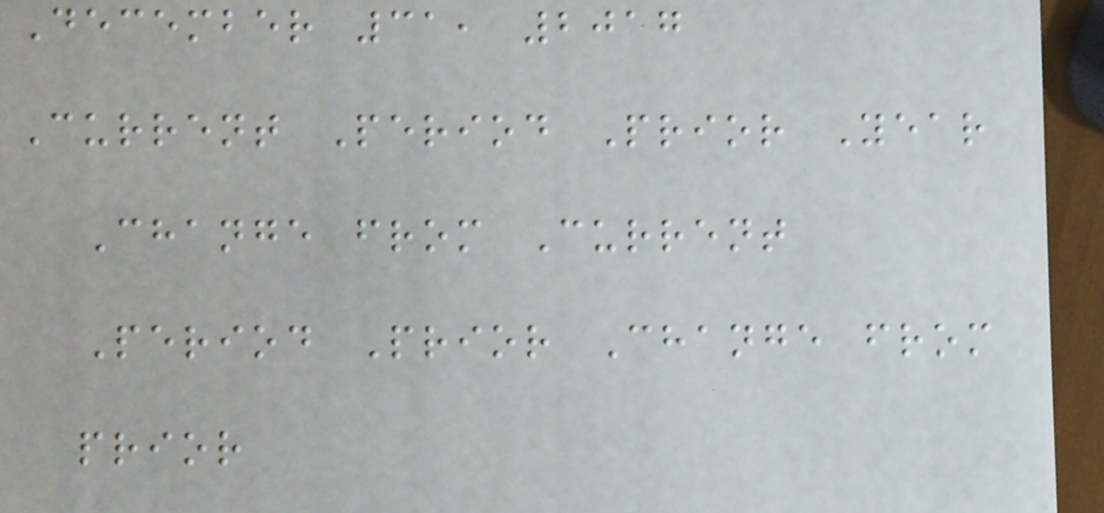December 31, 2017
Current Period Prior Year
Change from Current
Period Prior Change from
prior
